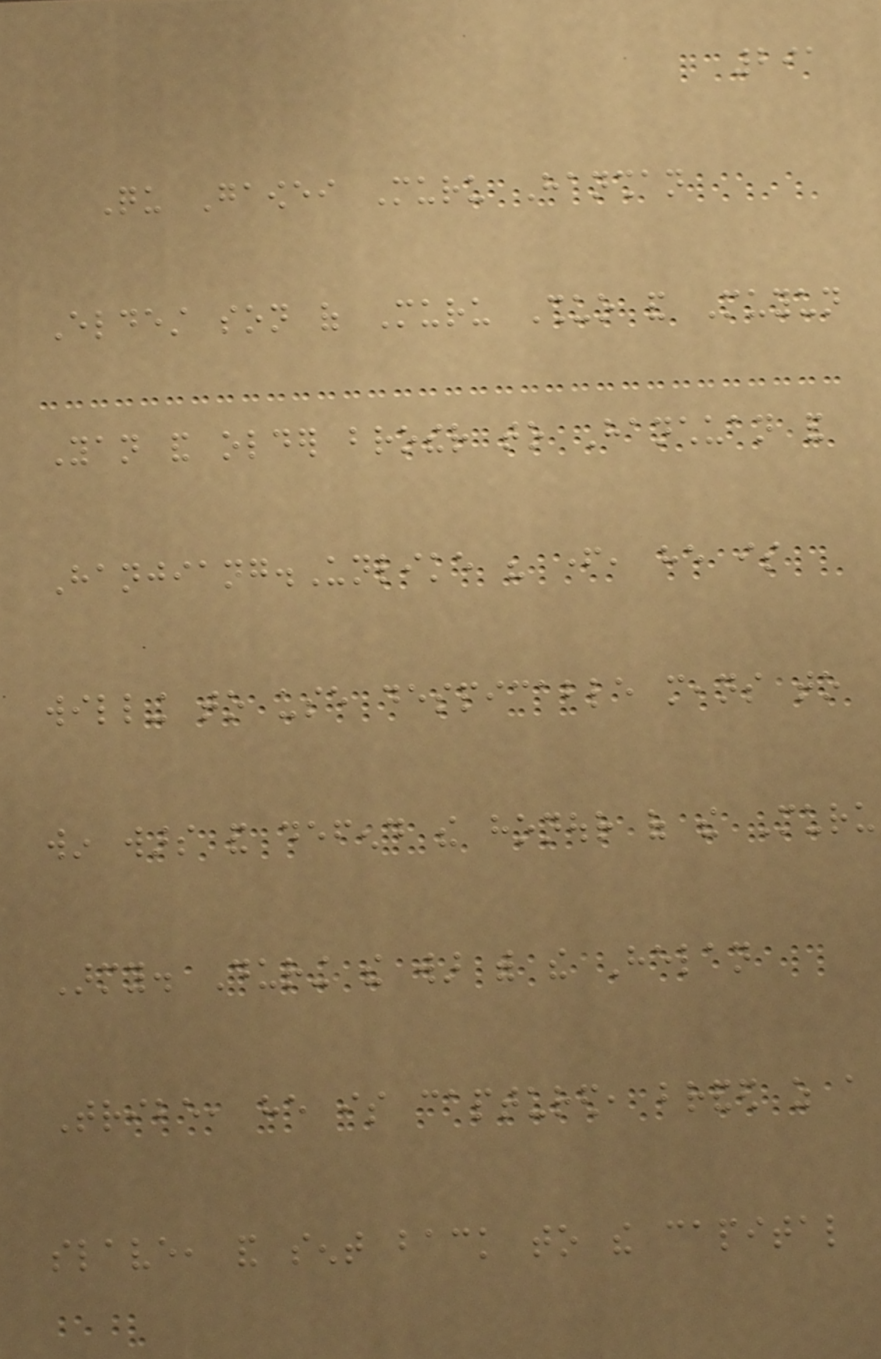291
Qu Gaowei Muru Hanshan
Eldest son of Muru Shuo and Muyun
Yan and older brother to Hanchuan and
Hanjiang.Unlike his father, he is
willing to use despicable means to
win wars and defend the honour of the Muru
Army. During the war with the Helan
Tribe, he is captured, branded as a
slave, and sent back to the capital
